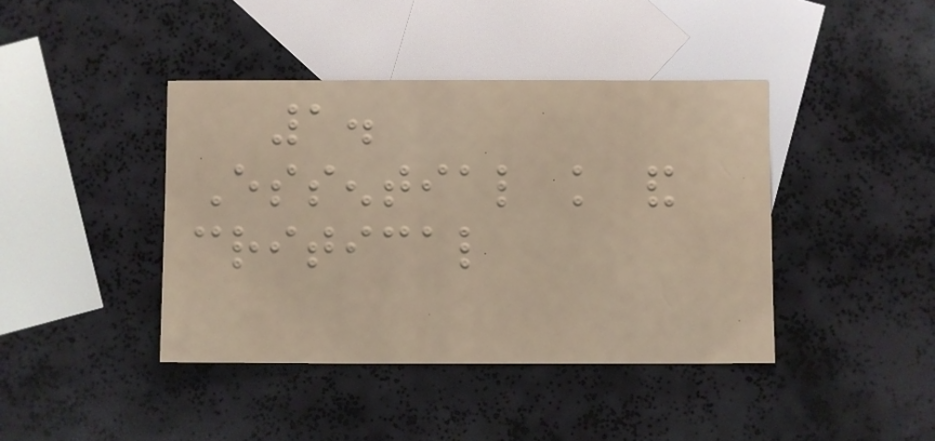1.
Essential knowledge and
critical
